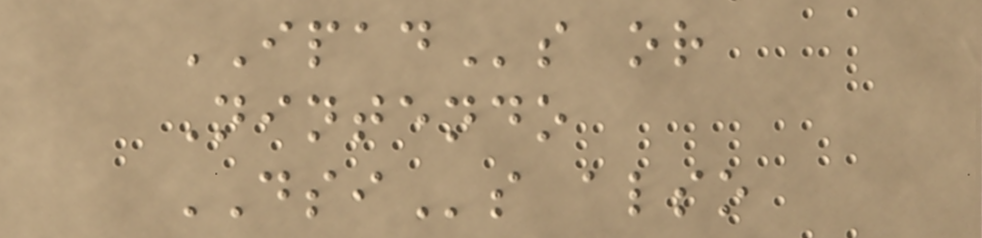IPADs or
Nintendo
DSIs also
